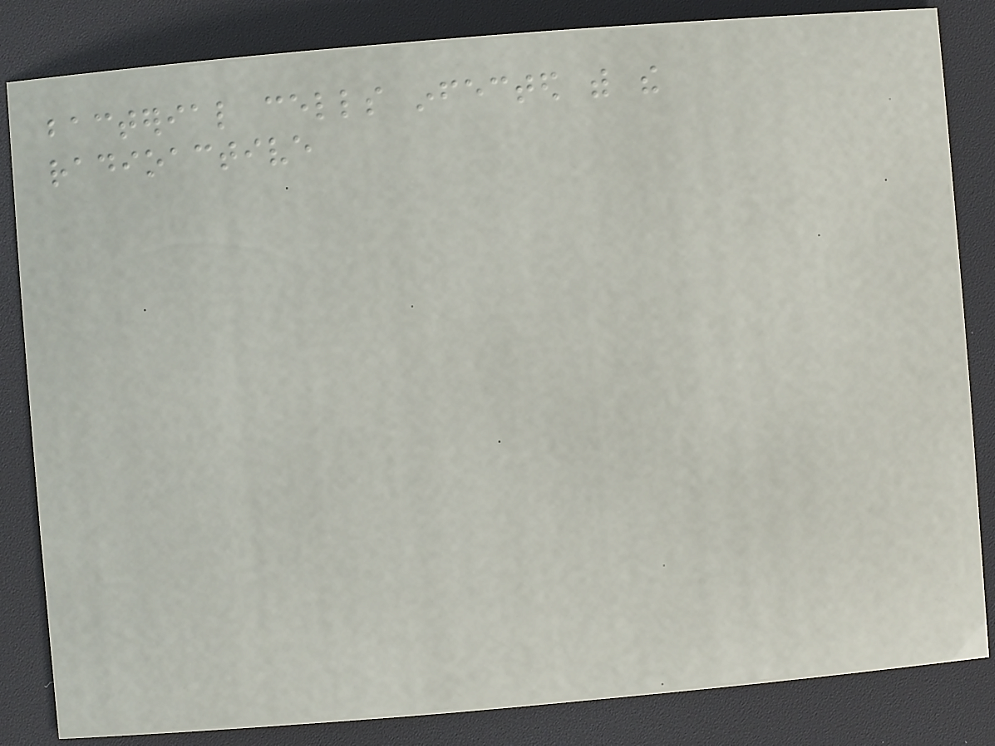bacterial cells infected with the
radioactive
